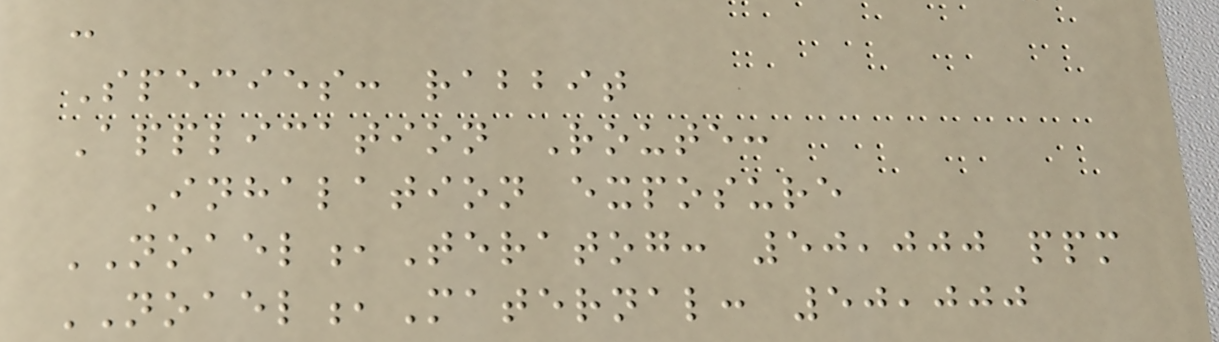:
Species: rabbit
Application Route:
Inhalation exposure
NOAEL,Teratog: 50,000 ppm
NOAEL,Maternal: 50,000
